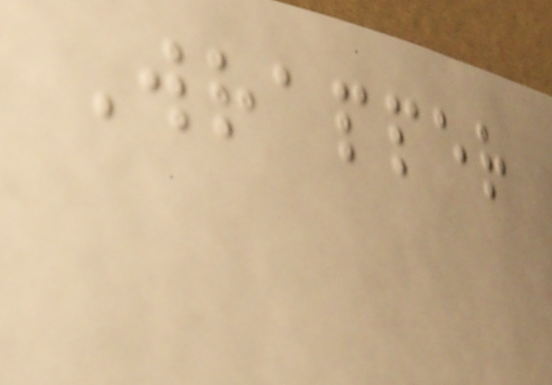Wrapper
